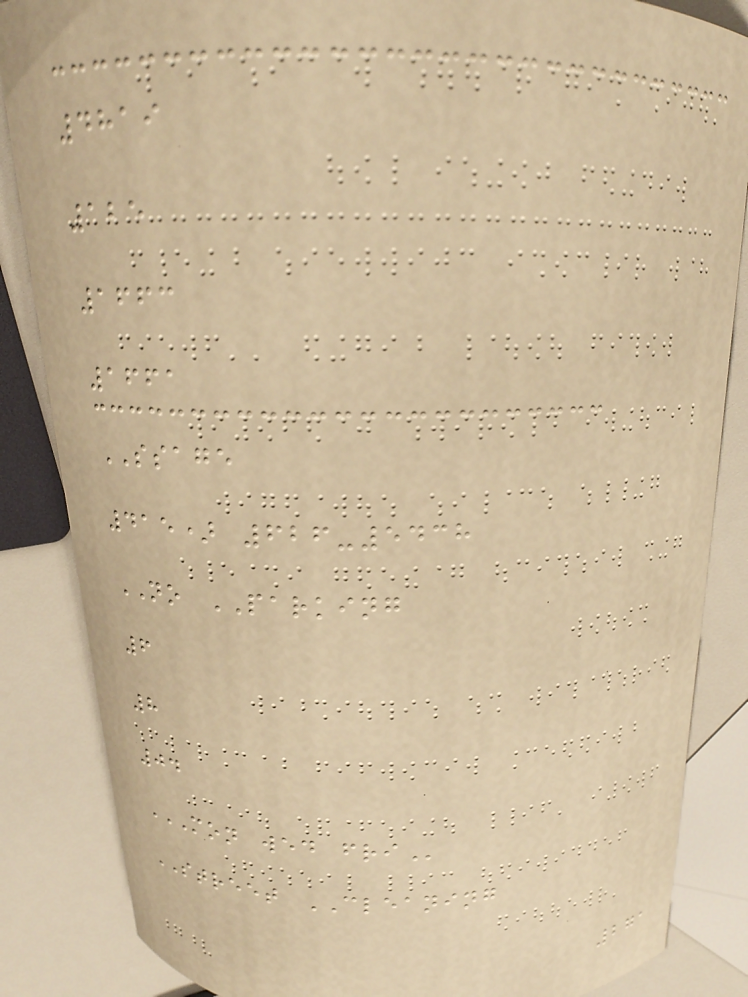4819
125
1663
1661
SSAGE
415) 626-5438
NO PARKING
6
8
04
MON WED FRI
STREET CLEANING
271
